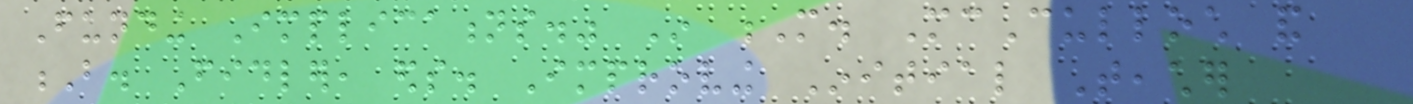Funding Implications." In M. McCulloch and
B. Fidler, eds. Improving Initial Teacher
